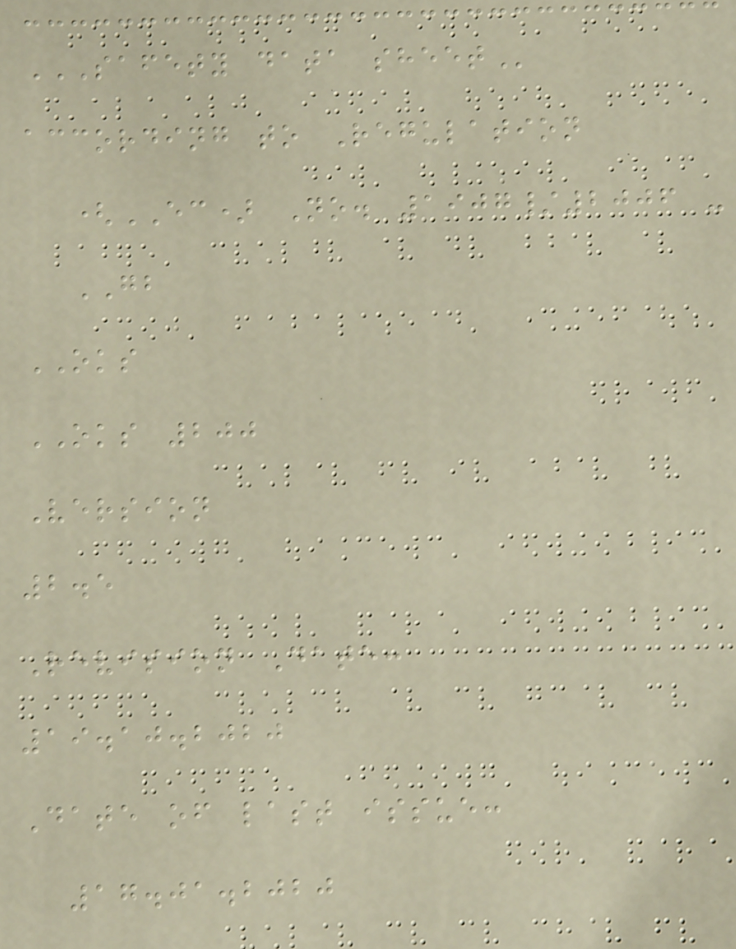SAFETY DATA SHEET
according to Regulation
(EC) No. 1907/2006 -
GB
OKS
OKS 200
Version
2.5
Revision Date:
19.10.2020
Date of last issue:
17.01.2020
